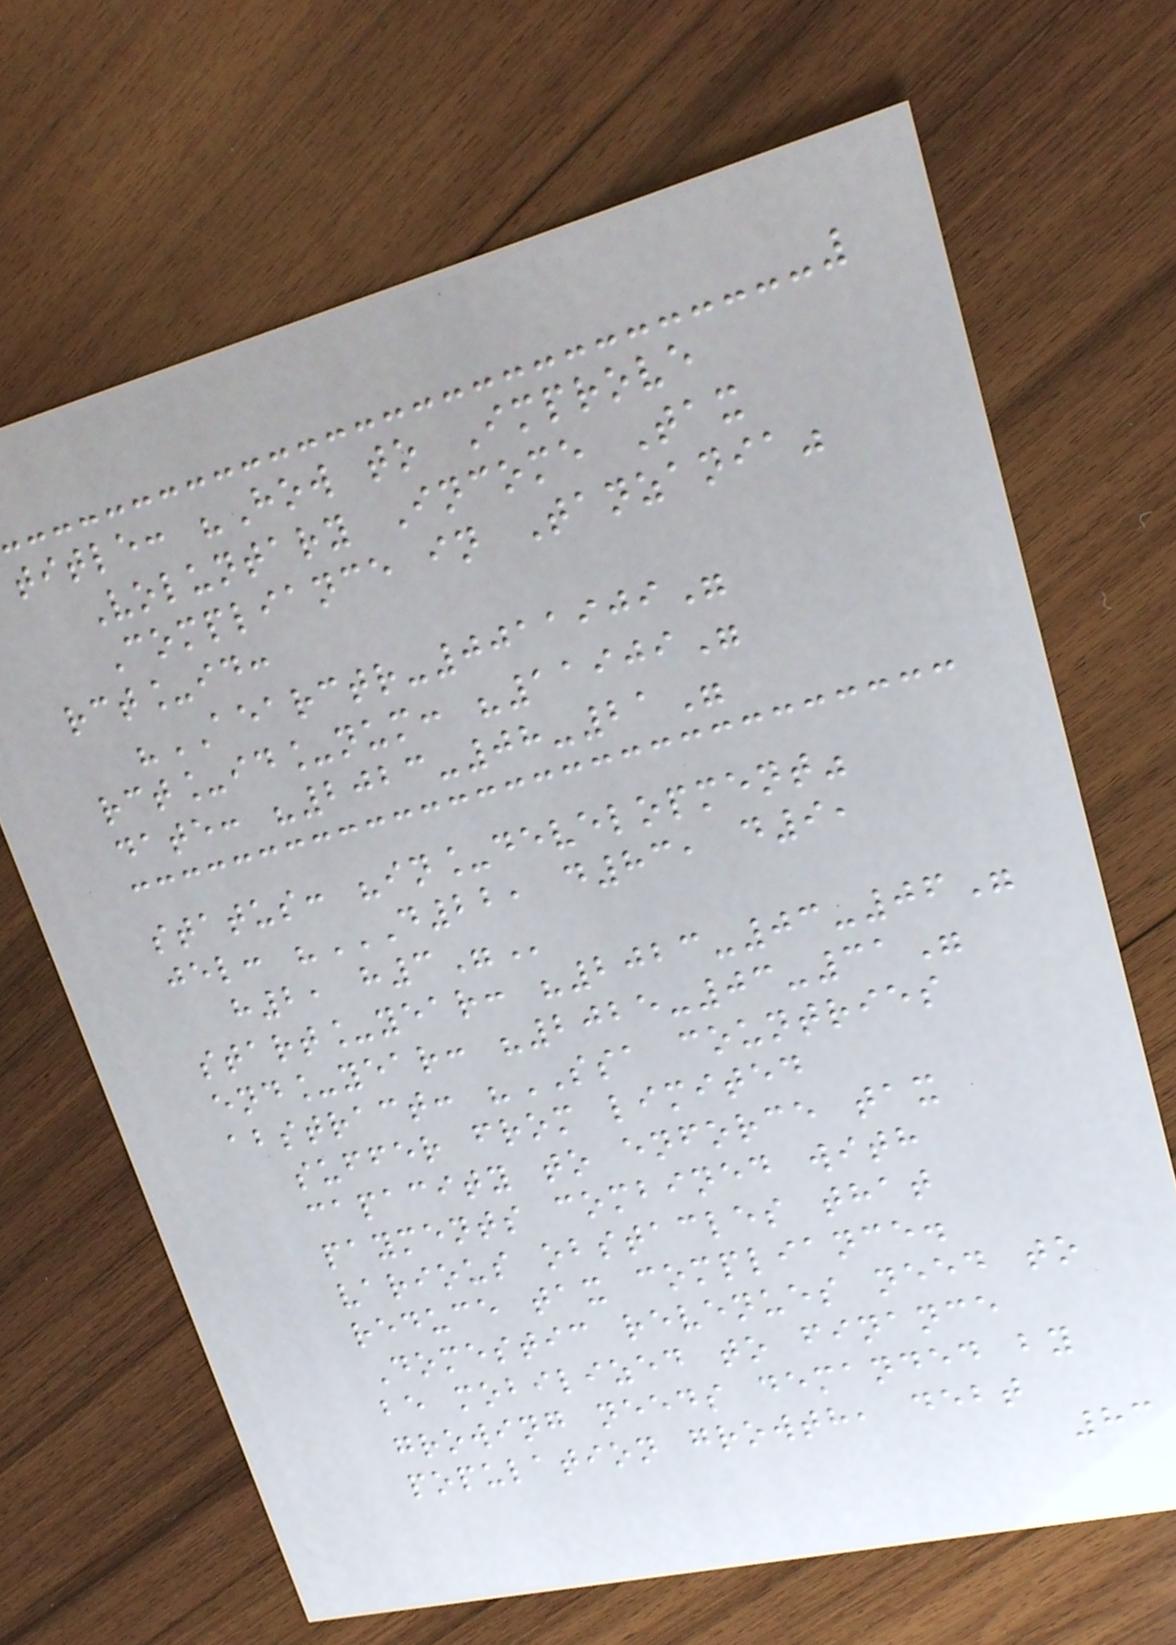title: "How to Improve
Voluntary Income Tax
Compliance in Tanzania"
rct_id:
"AEARCTR-0011909"
rct_id_num: "11909"
date: "2023-08-21"
status: "in_development"
jel: "D22, D83, D9,
H2, H3"
start_year: "2023-03-06"
end_year: "2025-03-31"
abstract: "SSA countries
suffer from limited
capacity to enforce tax
payments combined with
various obstacles that
reduce tax compliance.
Domestic revenues need to
be mobilized to finance
growing needs demanded by
population growth, debt
83
